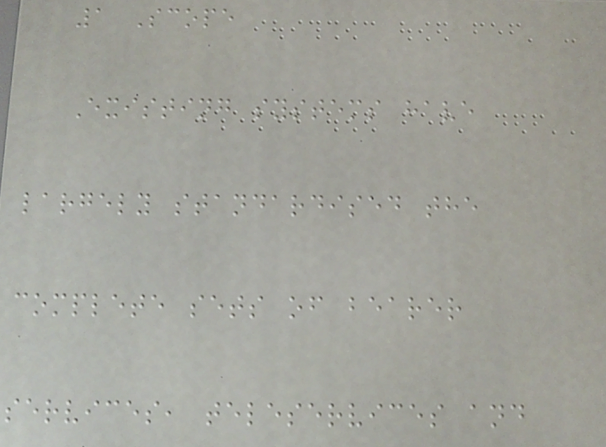1 Scope
Existing systems have
largely standardised the
complete sets of bearer
services, teleservices and
